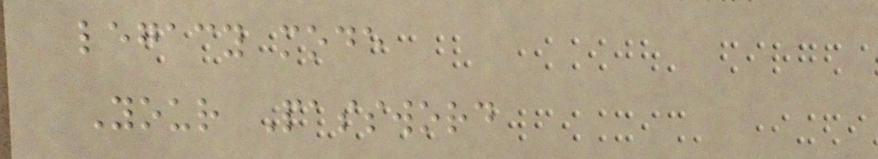legacy mode
Your Password
